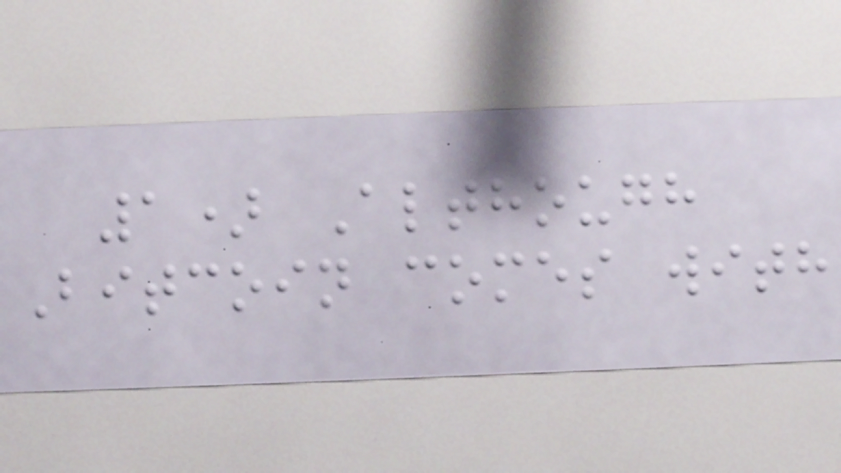1) Although
Bitcoin comes with
